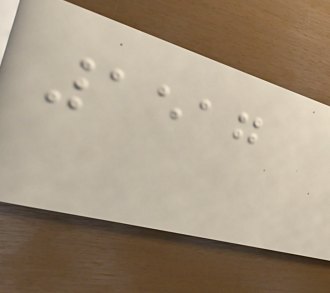1517
